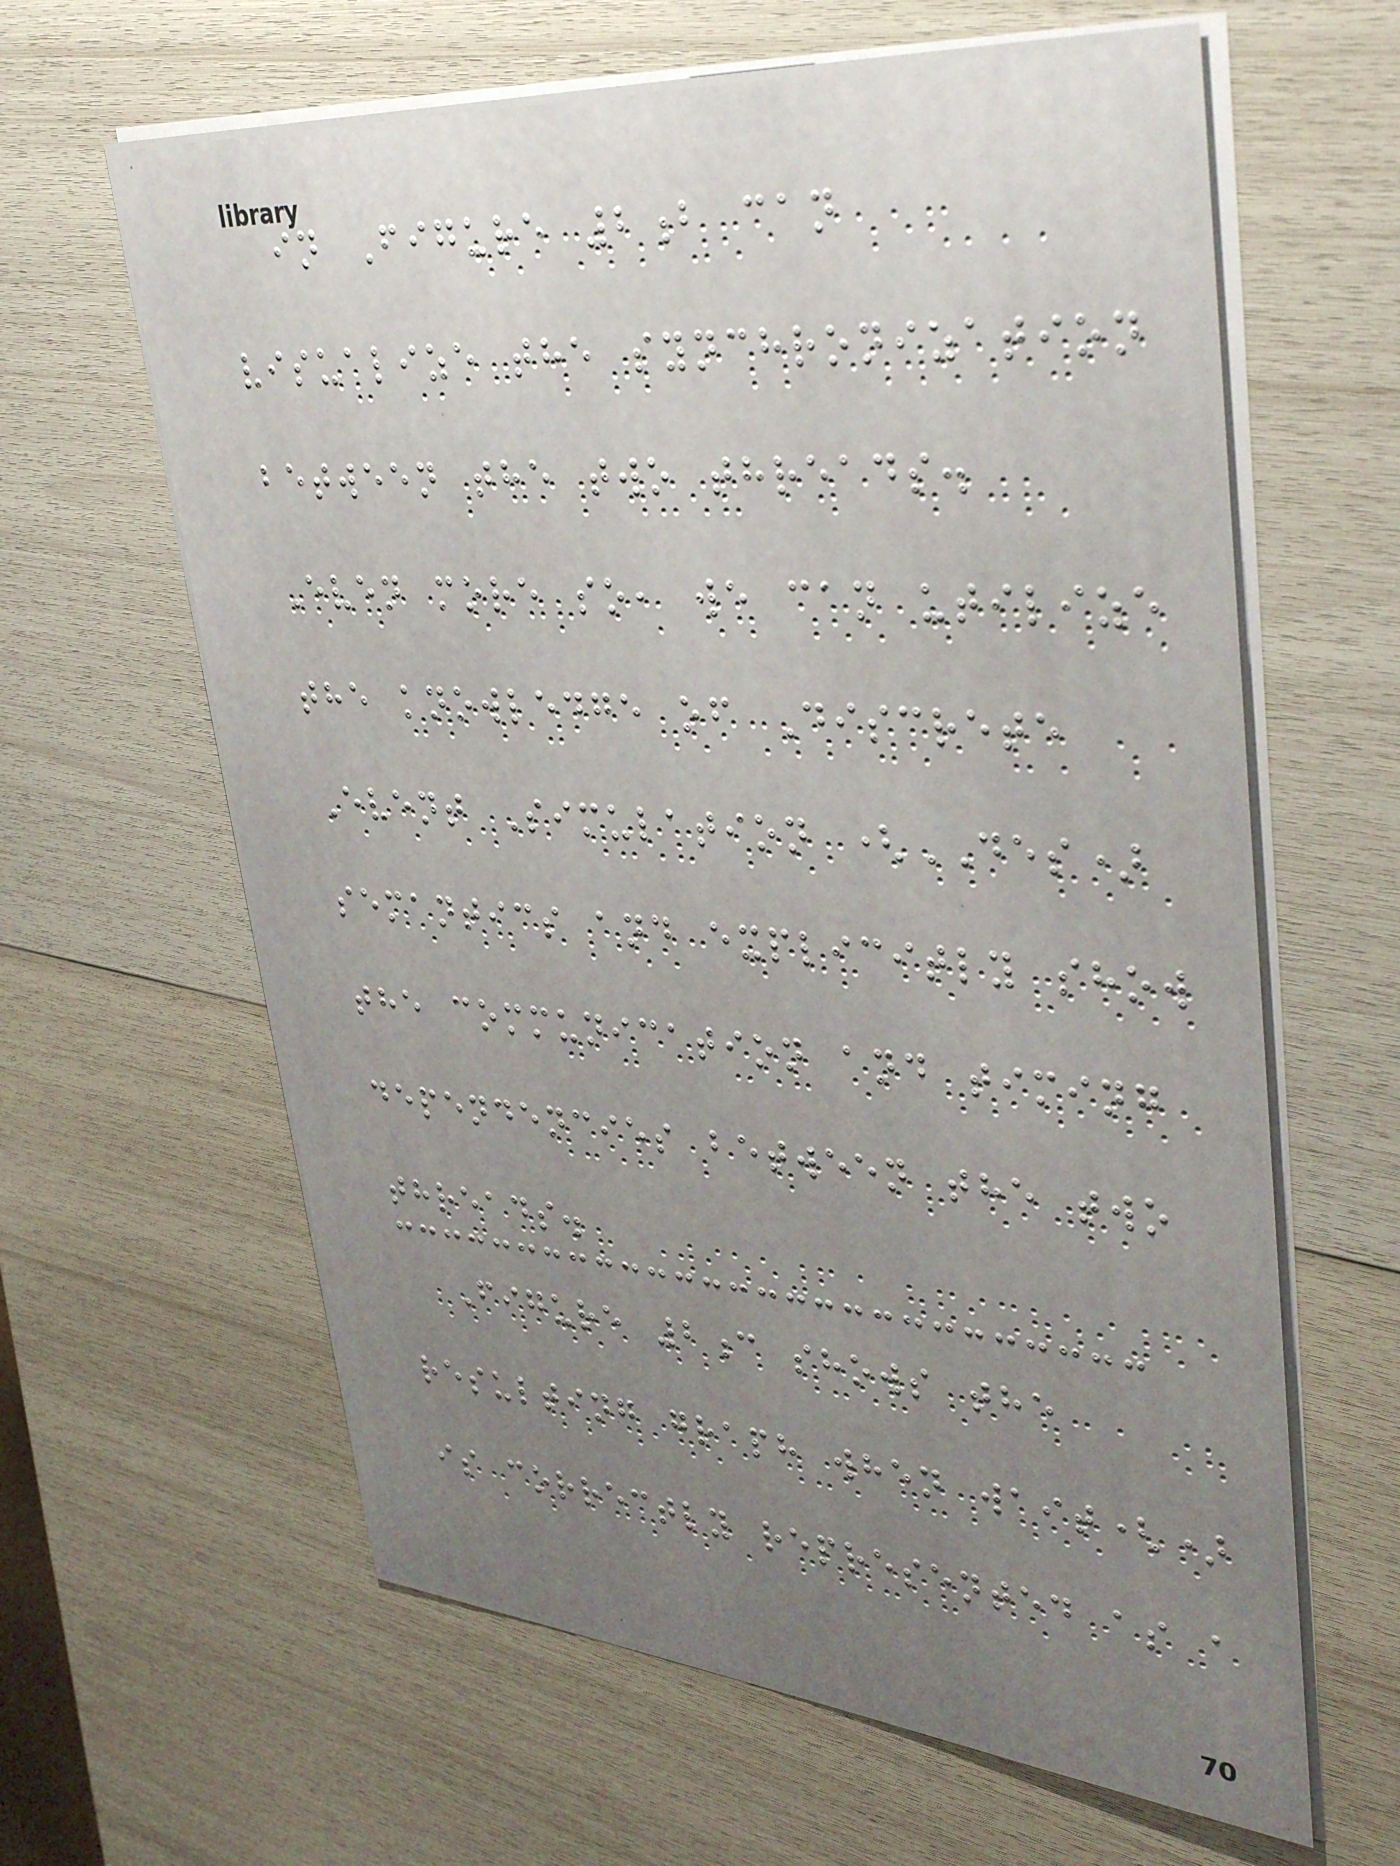in Figure 2b can
visualize the synchronization
between the two threads.
Even more so, we can utilize
the knowledge of Discrete
Event Simulation (DES)
semantics and explicitly show
the communication and timing
dependencies between the two
threads.
Figure 2c shows the
resulting graph when wait()
is correctly represented as a
